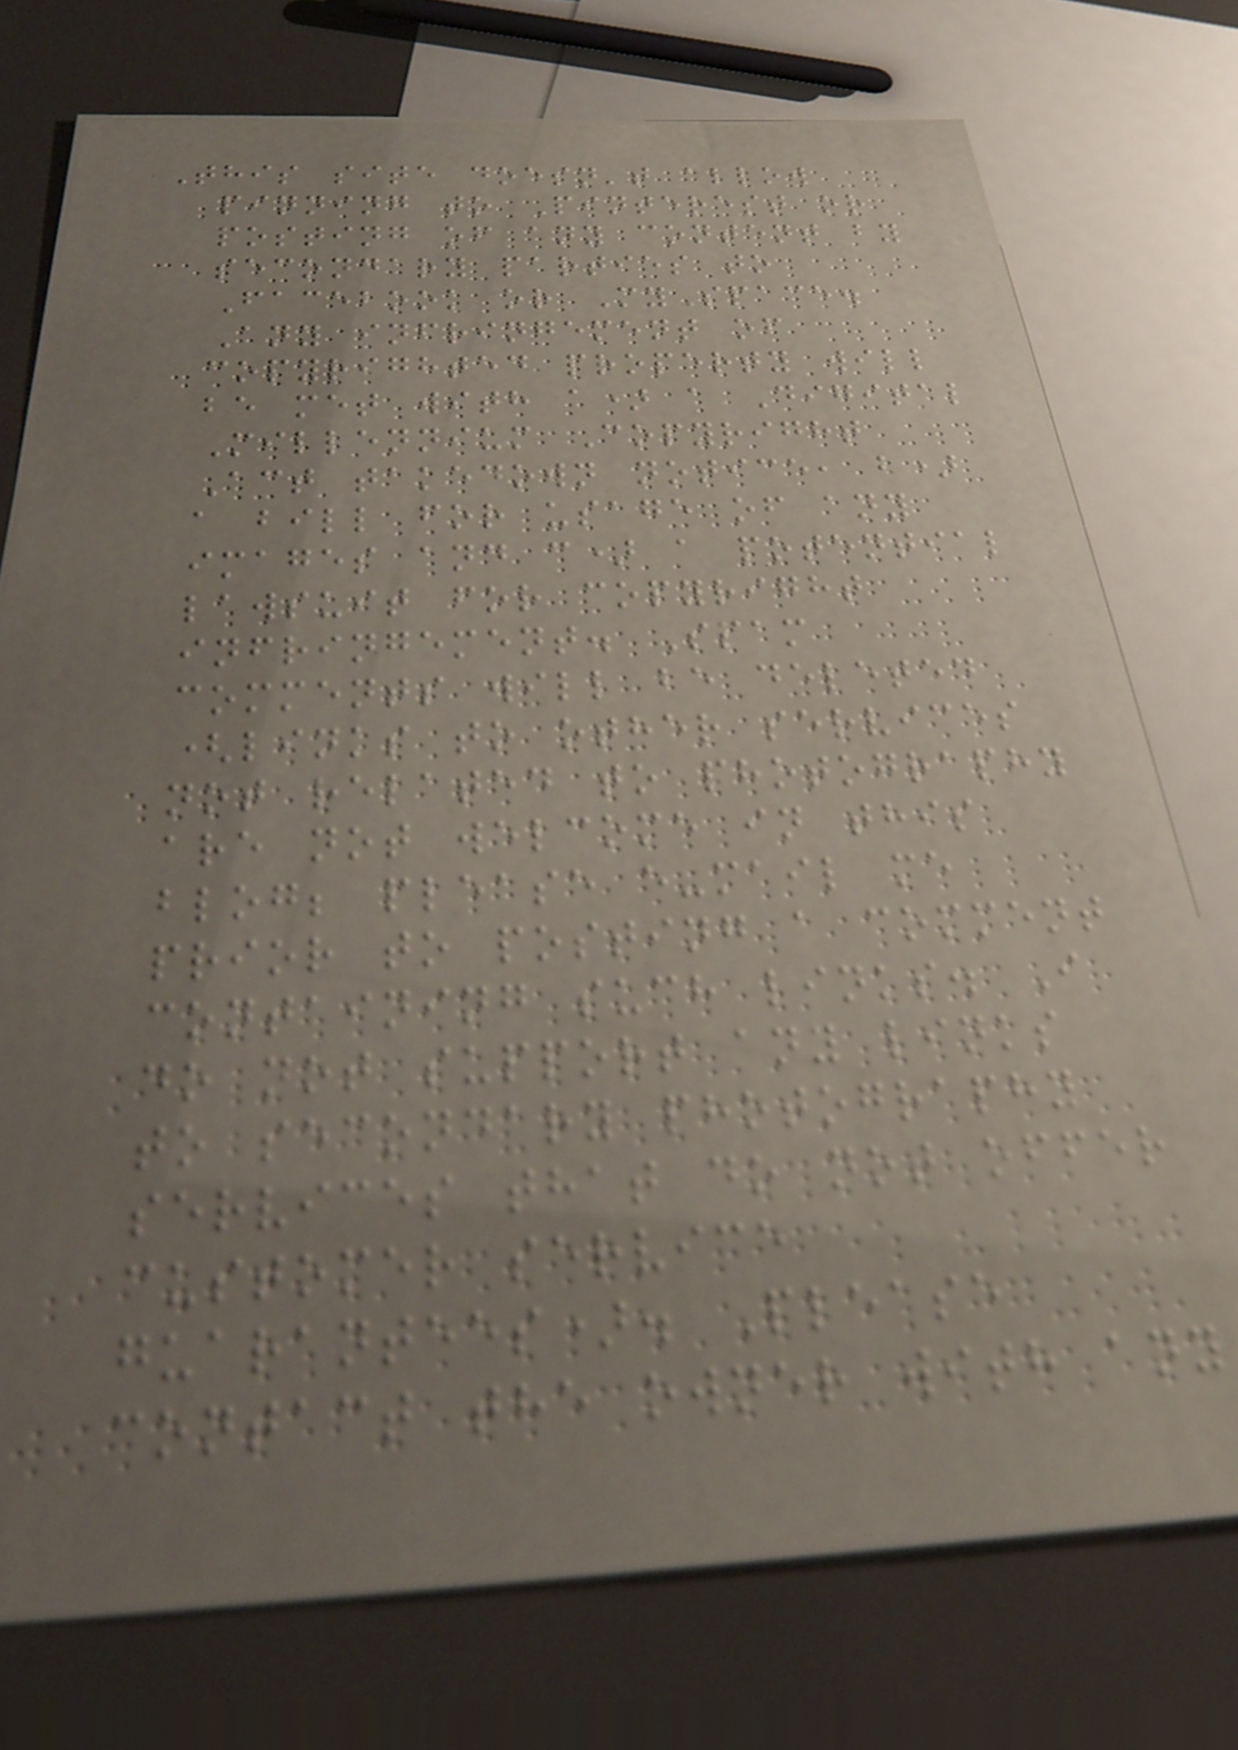This site doesn't allow
pinning to Pinterest or
posting of any content by
secondary parties to
Facebook or MySpace.
Any infringement of
copyrighted property will
be met with a) a Digital
Millennium Copyright
Act takedown notice, b)
a bill for usage of any
images and c) a potential
lawsuit for copyright
infringement. Spam
comments will be deleted
(links to other services
not related to photography
are not welcome in this
blog; please e-mail me
prior to posting a comment
containing such links. I
do not support any links
to secondary photography
services that do not offer
customer service
guarantees). Please
contact the owner with any
